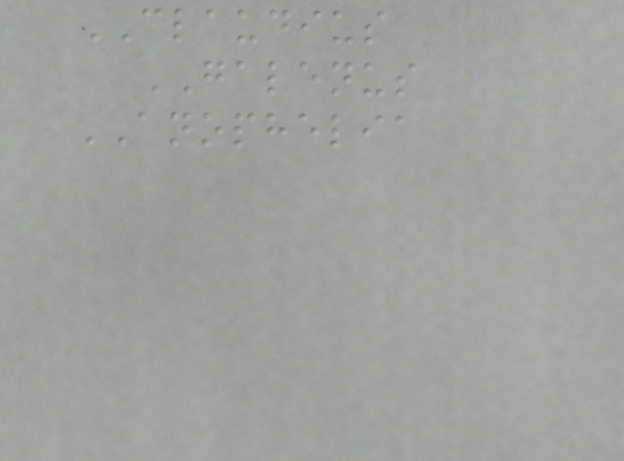CLAUDIUS
GALENUS
ANOPHELIA
